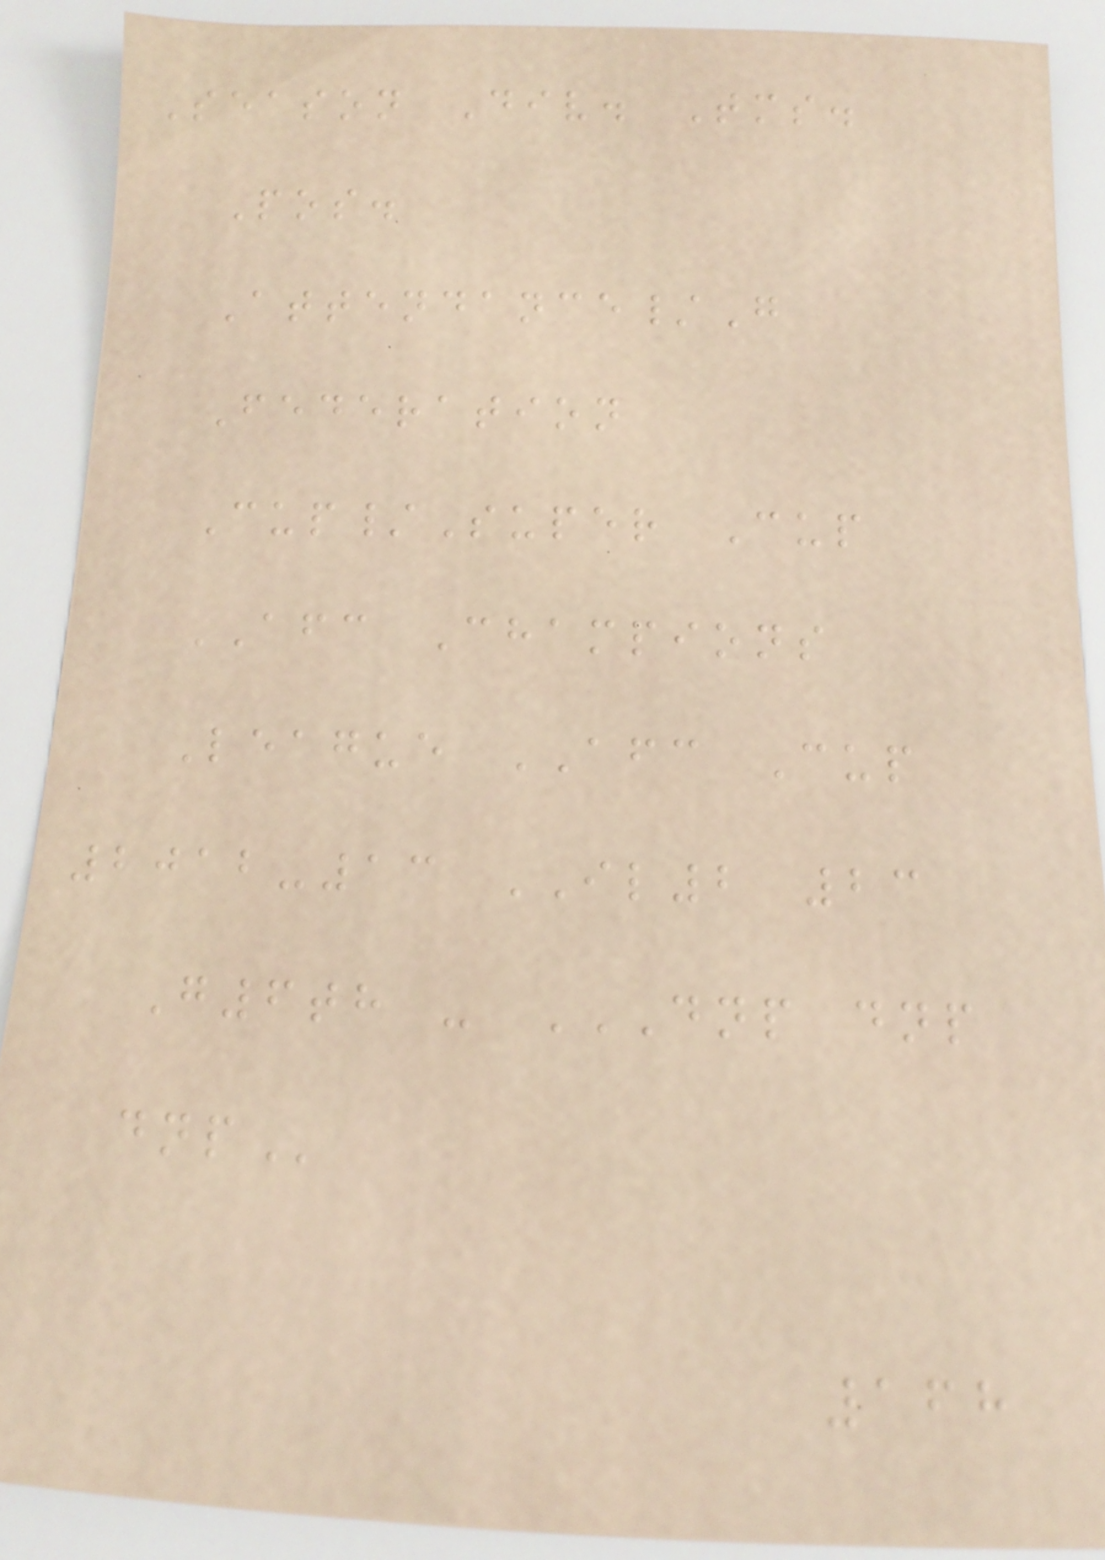Season Div. Tms.
Pos.
Attendance/G
Federation
Cup/Super Cup
AFC Champions
League AFC Cup
2012-13 IL2 23
G6th - DNP DNP
DNP
168
